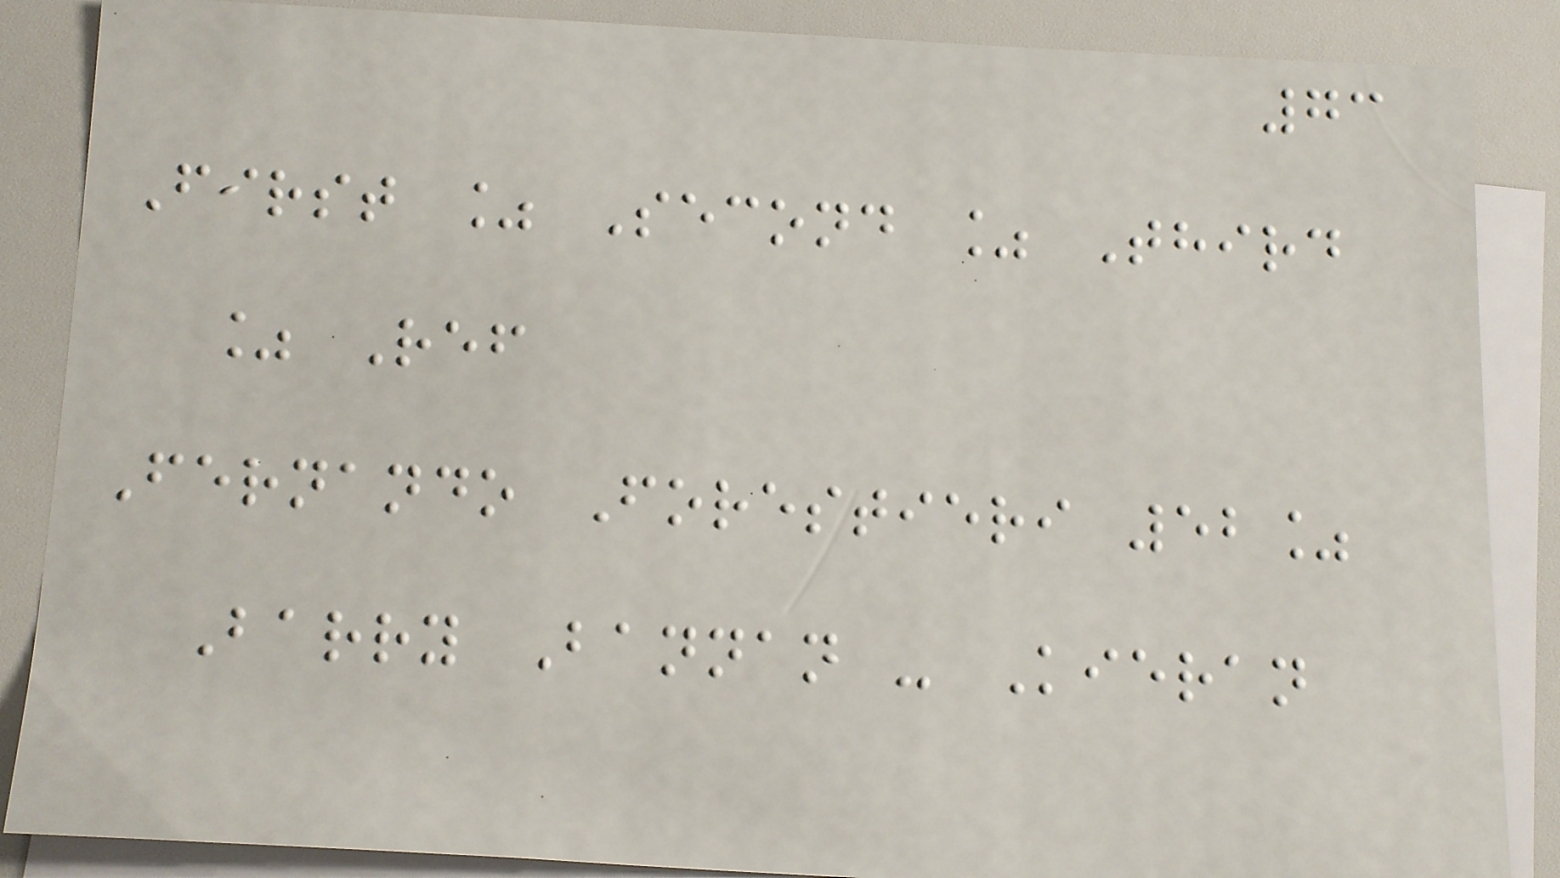73
First % Second % Third
% Ref
Fernando Forestieri 52%
Barry Bannan - Kieran
